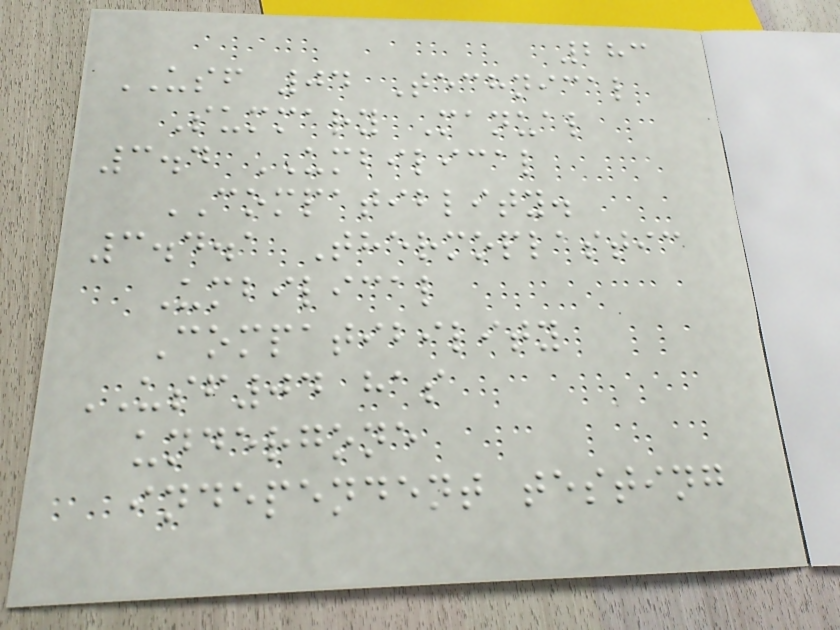283
USF 04 Technical
Summary Manual
3.4 UMBILICAL
COMPATIBLITY.
3.4.1 Thermoplastic
Umbilical
Compatibility
USF04 has
undergone
independent testing
